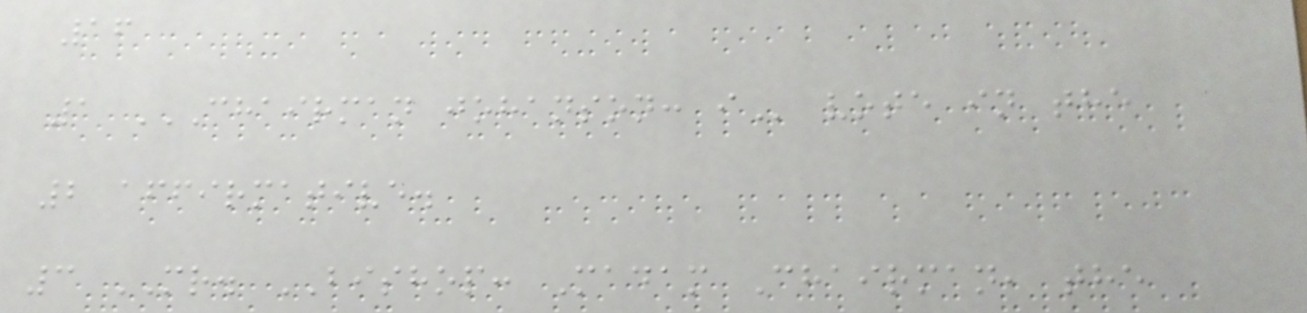16
1 CHAIRMAN JOHANSON: I vote in the
2 affirmative.
3 MR. BISHOP: Madam Chairman, the
